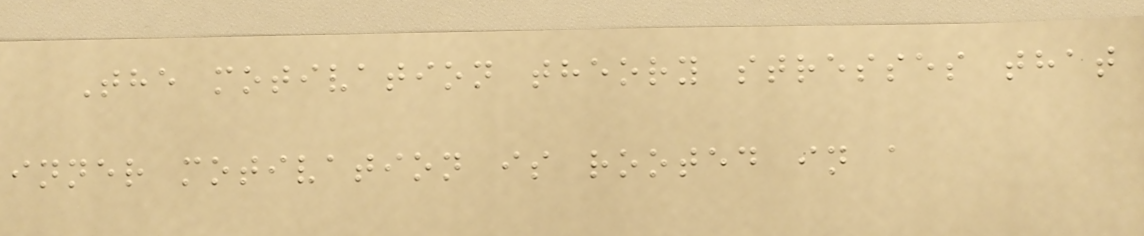The motivation theory stresses that
inner motivation is rooted in a
